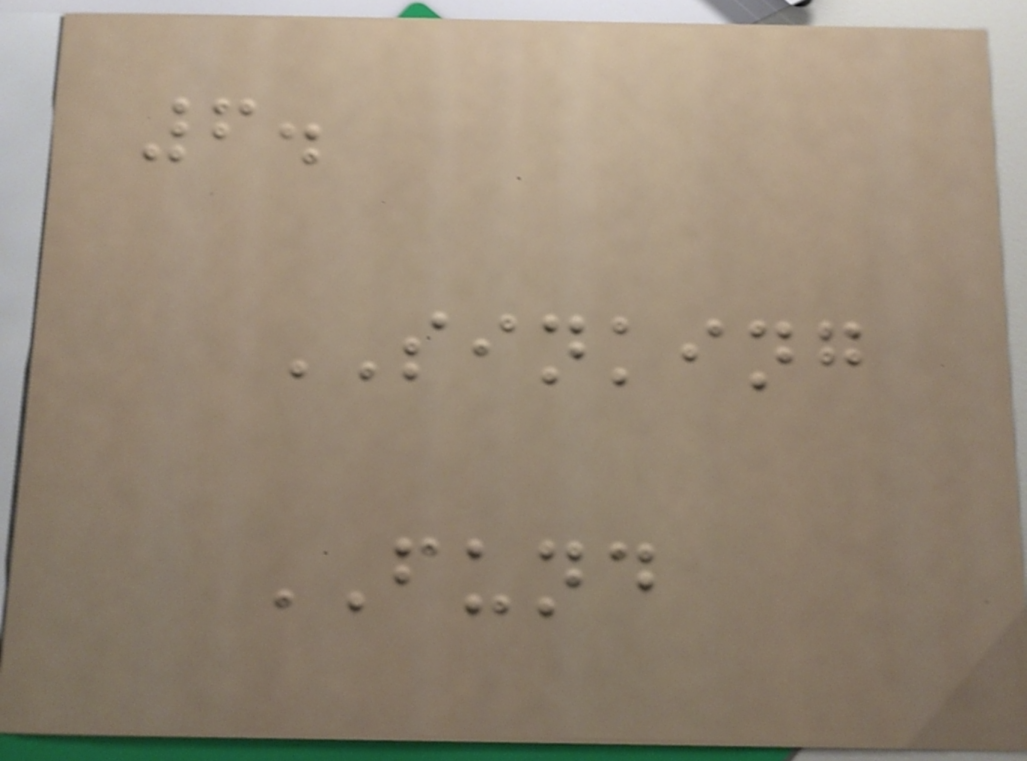6.
SINKING
FUND
